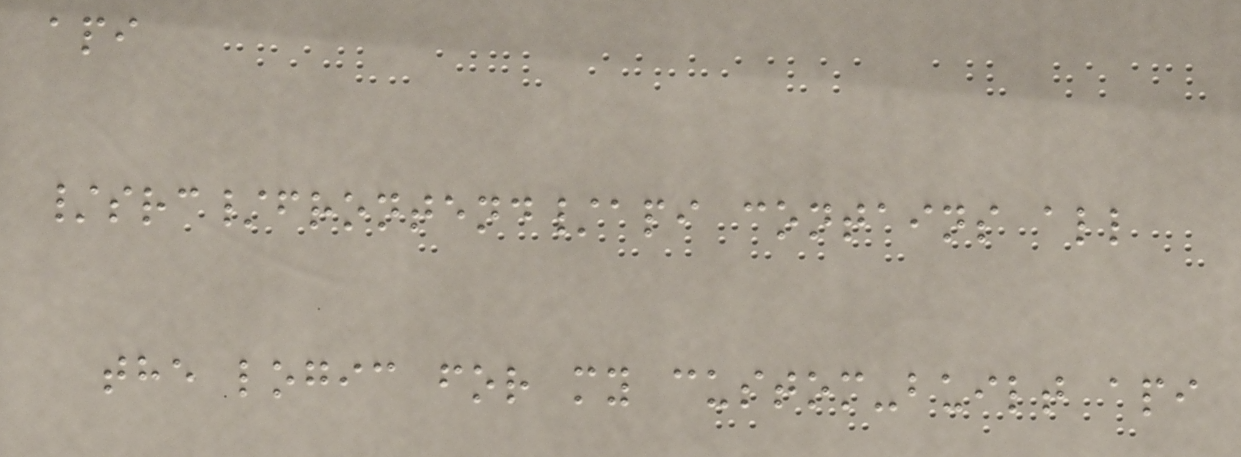api
/src/frontend/api contains all
the logic for my custom-built api
